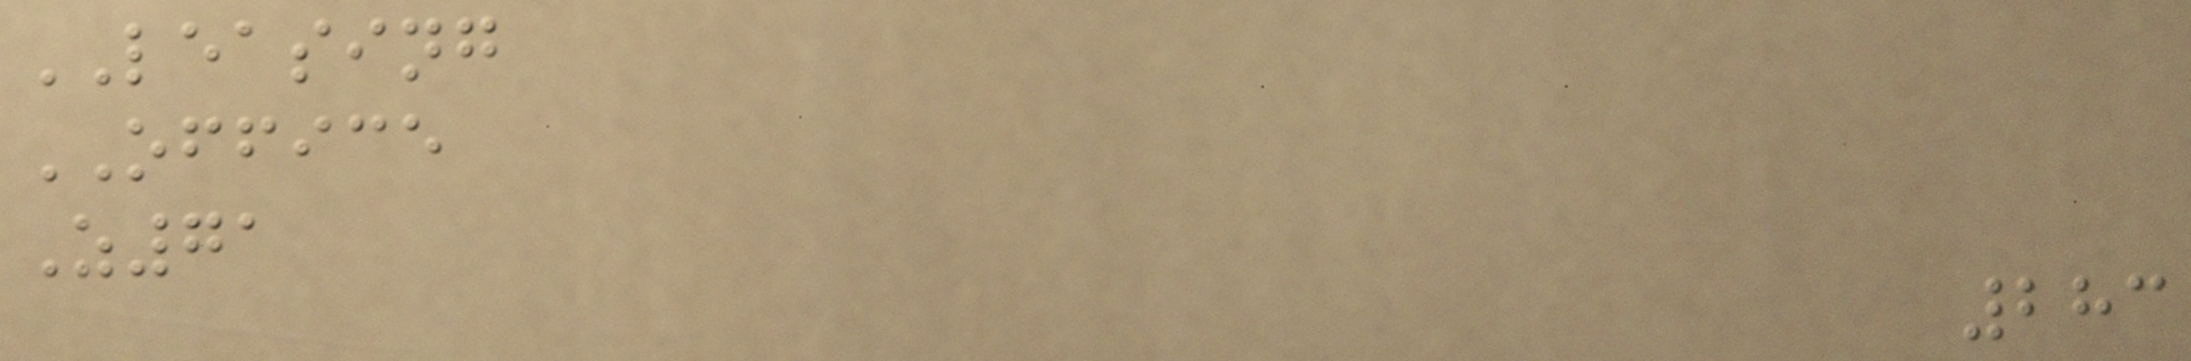LEASING
OFFICE
Z71
283
